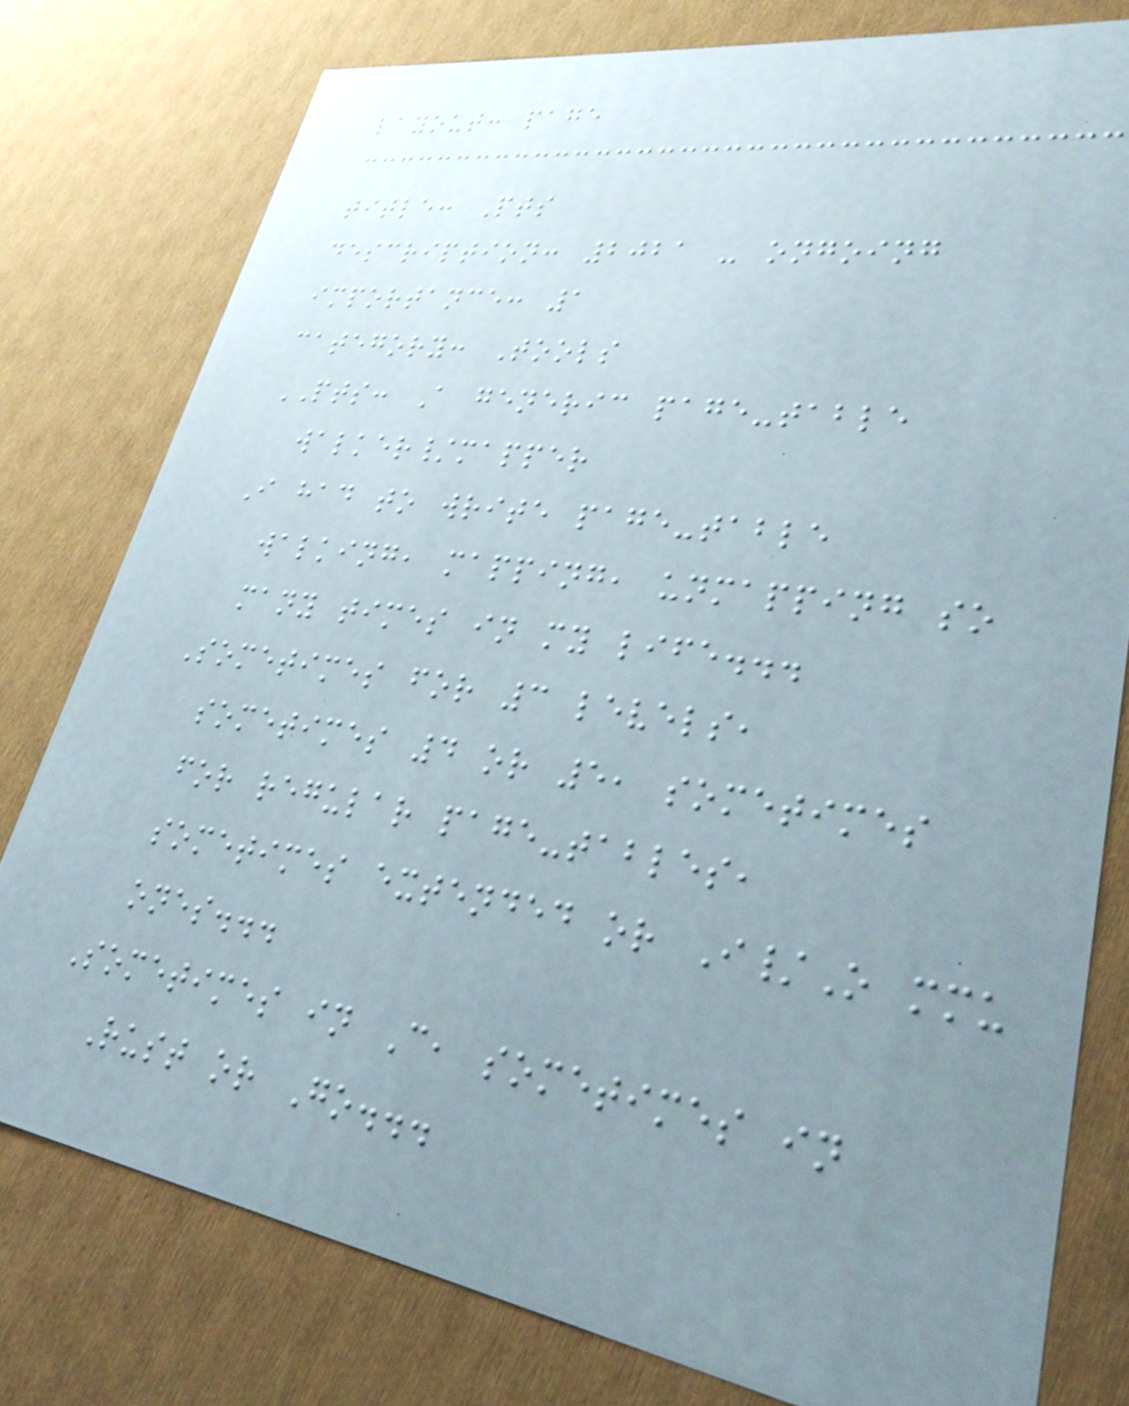layout: page
title: Pts
description: 2021 - ongoing
importance: 1
category: Tools
PTS: A generic page-table
walker/mapper
I had to write page-table
walking, mapping, unmapping so
many times in my life...
Sometimes for 3 levels,
sometimes 4 or 5, sometimes
for regular page-tables,
sometimes extended or I/O mmu
ones...
Sometimes in C, sometimes in
Rust or Go...
